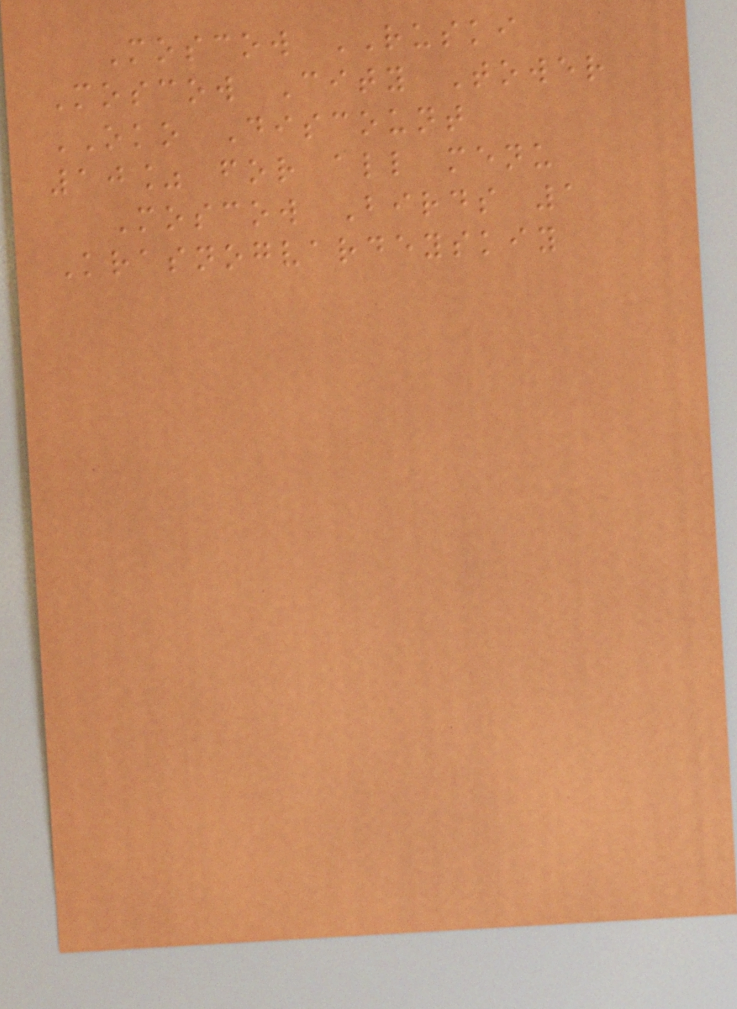Moscow RUSKI
Moscow City Tower
OKO Discount
10% for all menu
Moscow Birds 1
Krasnogvardeyskiy
